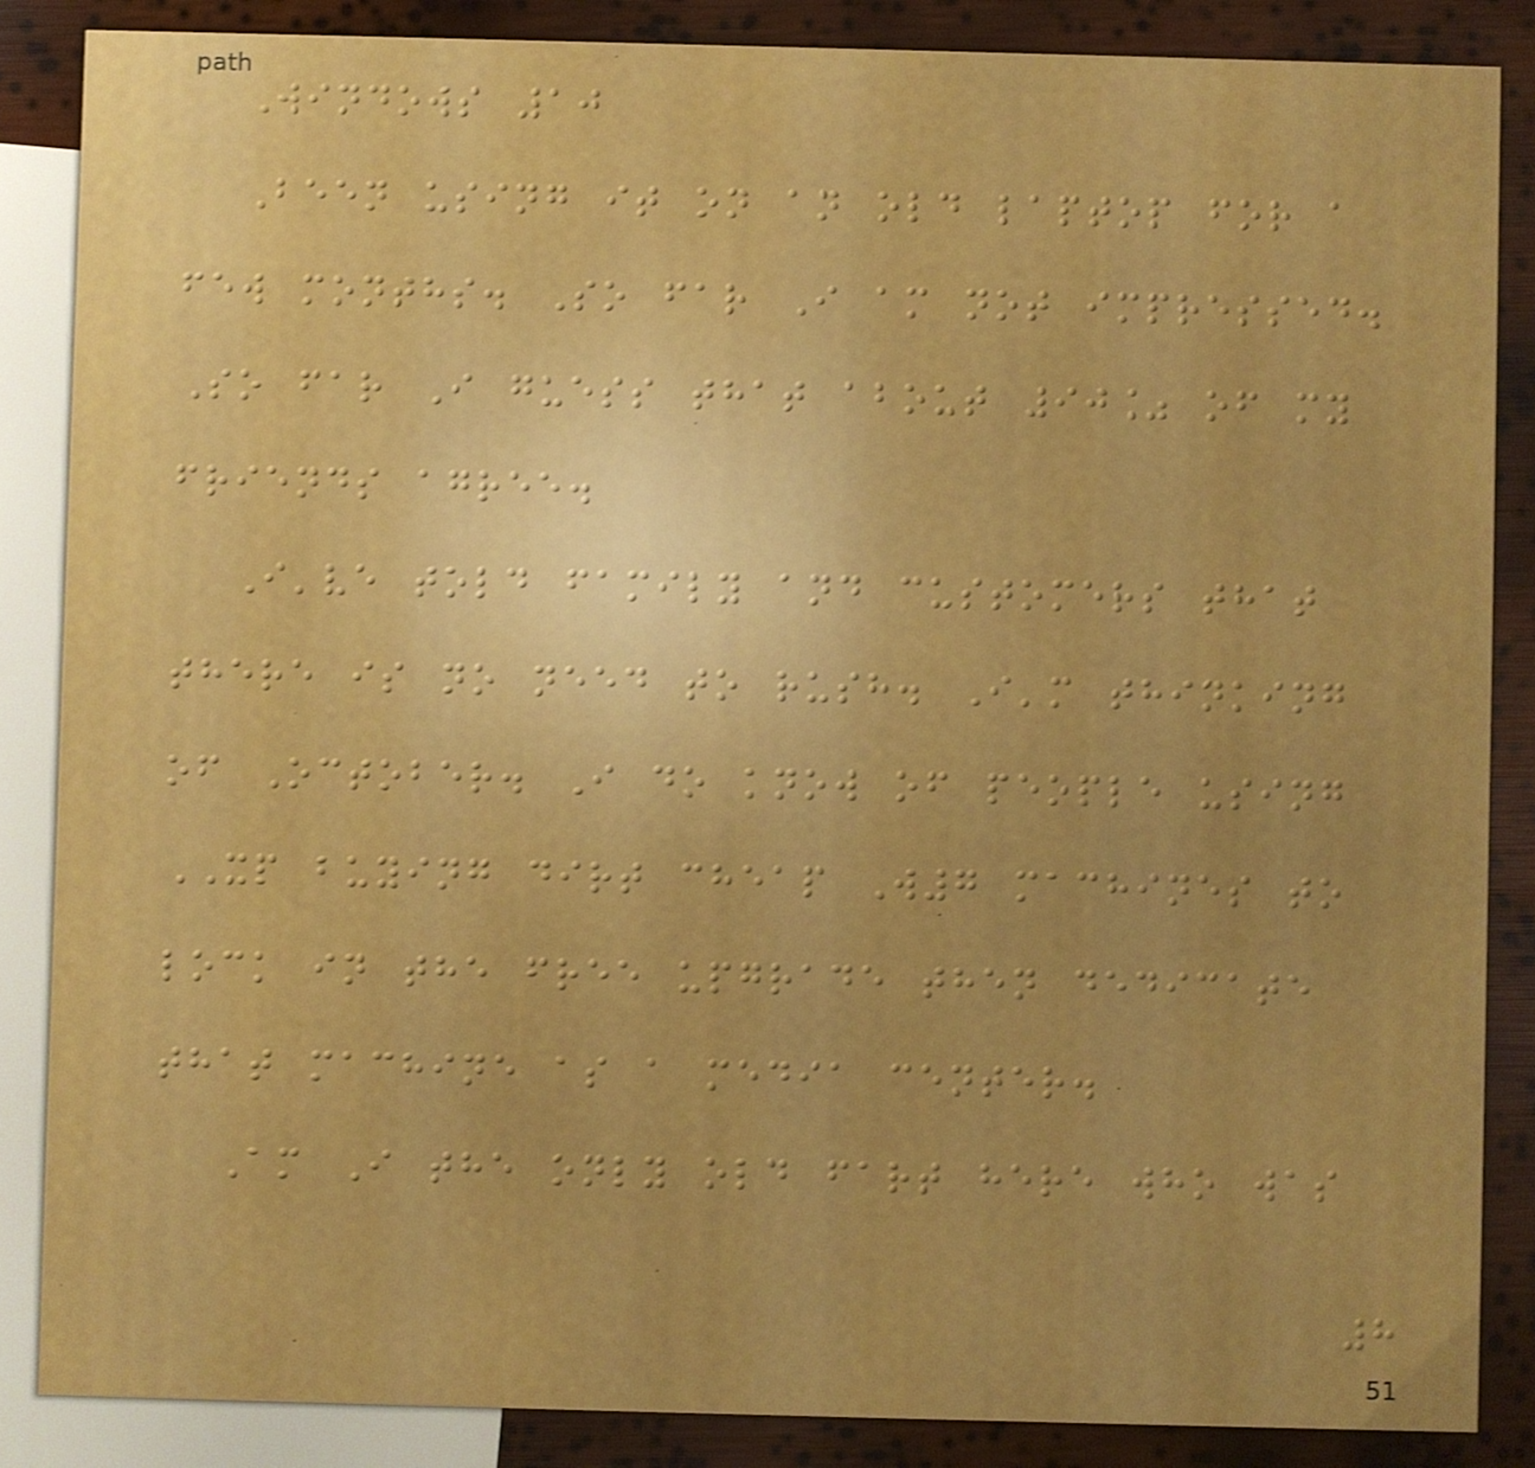Windows 10
Been using it on an old laptop for a
few months. So far I am not impressed.
So far I guess that about 90% of my
friends agree.
I've told family and customers that
there is no need to rush. I'm thinking
of October. I do know of people using
XP buying dirt cheap W7 machines to
lock in the free upgrade then dedicate
that machine as a media center.
Am I the only old fart here who was
8
